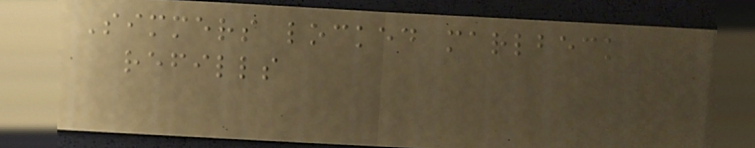Simmers locked marlbeck
refills
